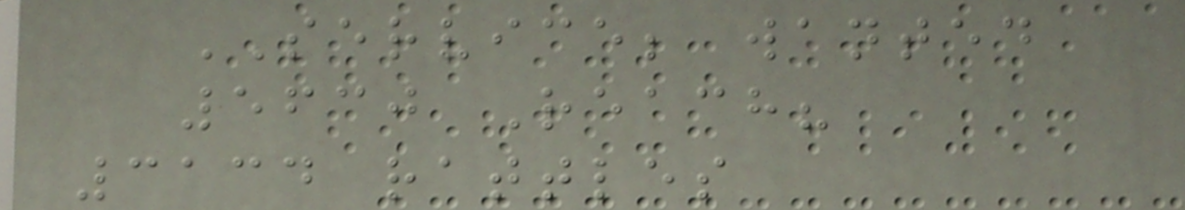SERVICE; wanted
5630 Reach?
3134 rattles
